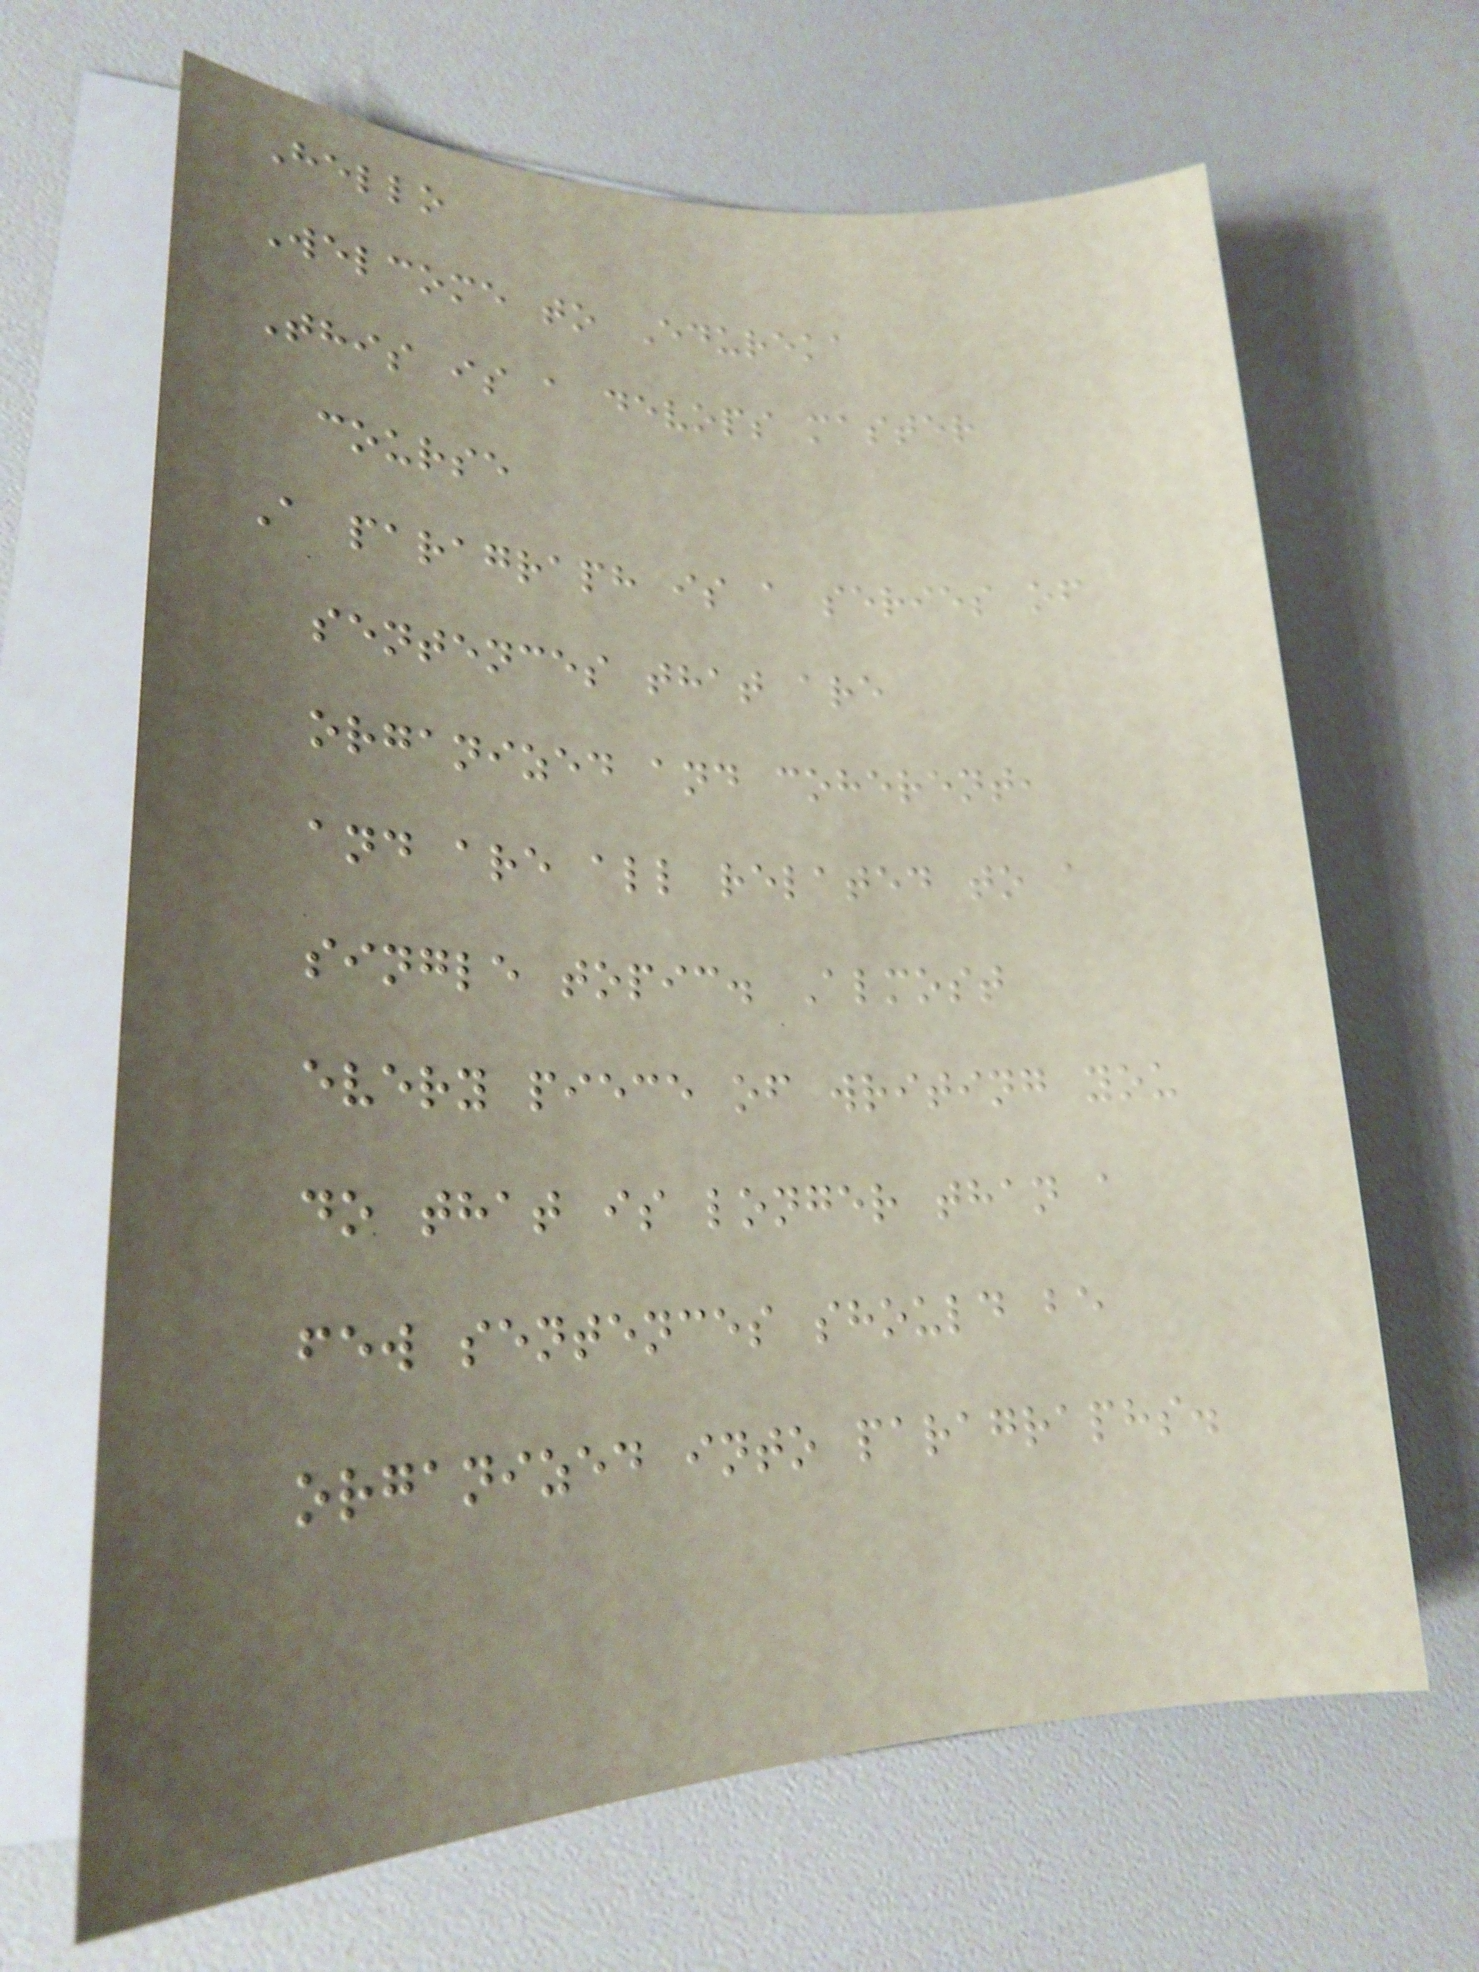Hello
Welcome to Edureka
This is a devops master
course
A paragraph is a series of
sentences that are
organized and coherent,
and are all related to a
single topic. Almost
every piece of writing you
do that is longer than a
few sentences should be
organized into paragraphs.
